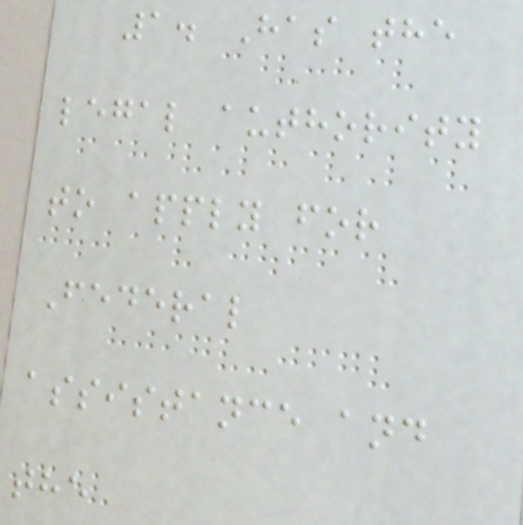1. Has the
legal authority
to apply for
Federal
assistance and
the
